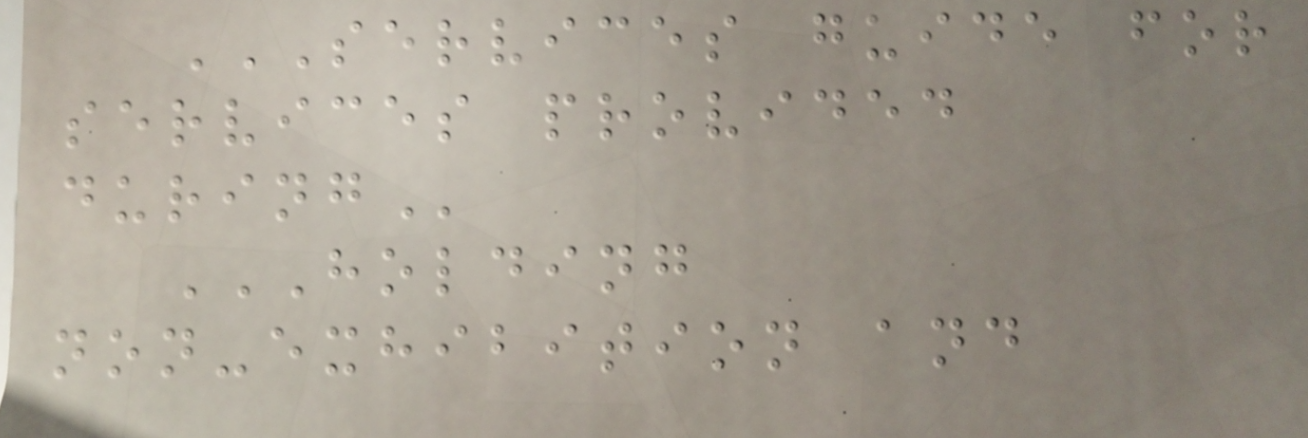SERVICES GUIDE FOR
SERVICES PROVIDED
DURING
HOLDING
NON-EXHIBITION AND
